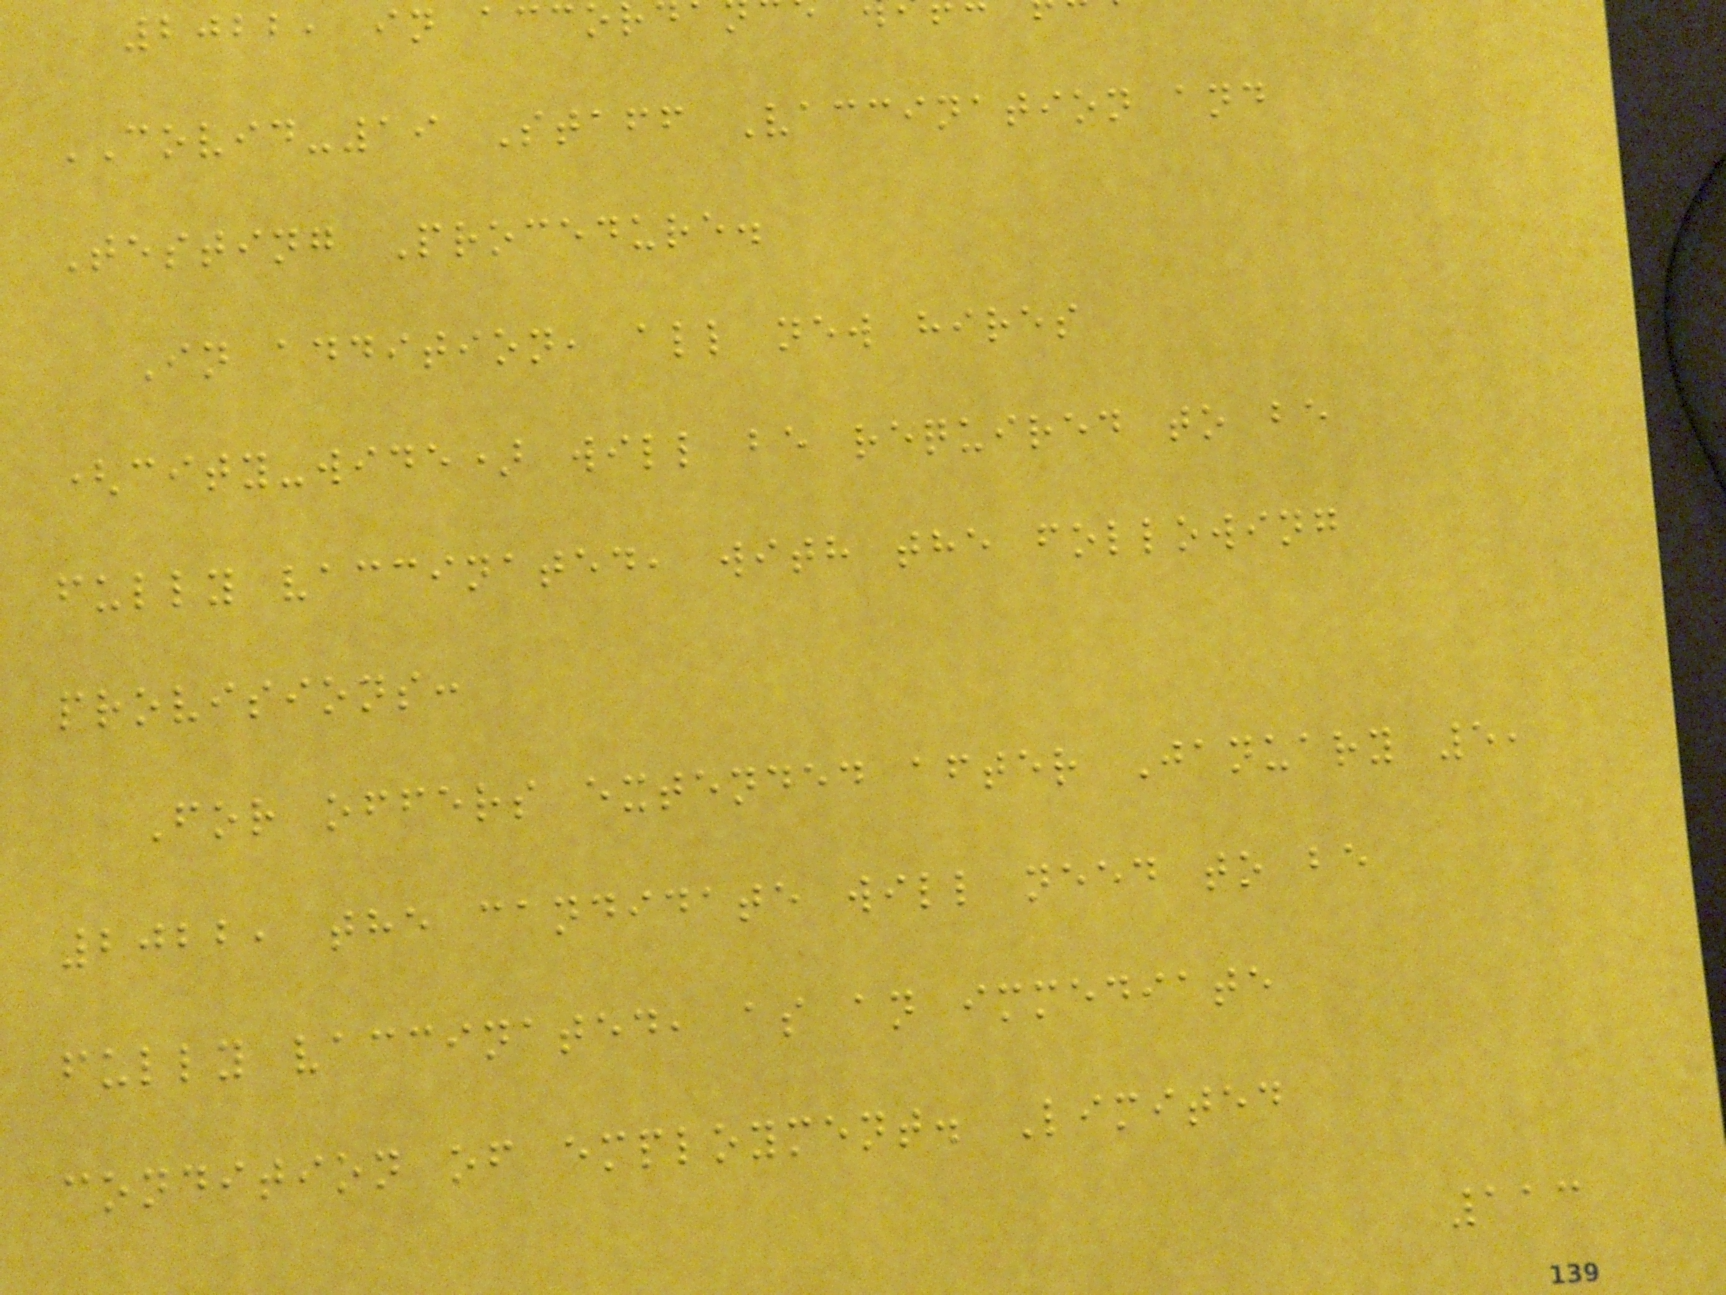2022, in accor
COVID-19 Staff Vaccination and
Testing Procedure.
In addition, all new hires
(city-wide) will be required to be
fully vaccinated, with the following
provisions:
For offers extended after January 5,
2022, the candidate will need to be
fully vaccinated, as an immediate
condition of employment. Limited
113
